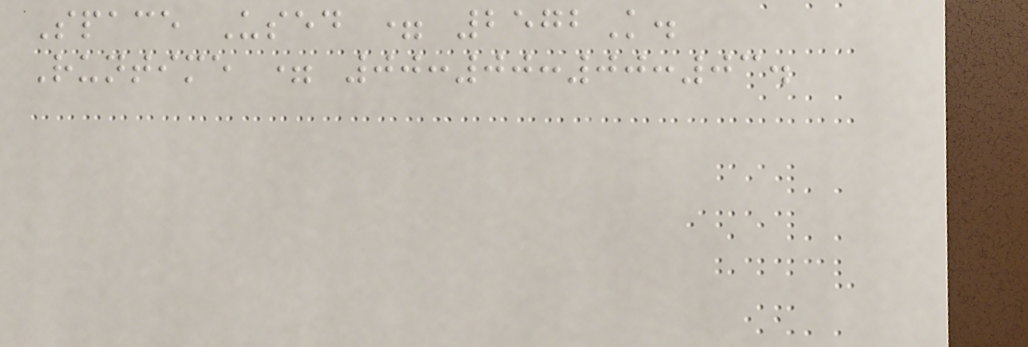Space Used = 2572K.
Runtime = 00:00:00:03.
